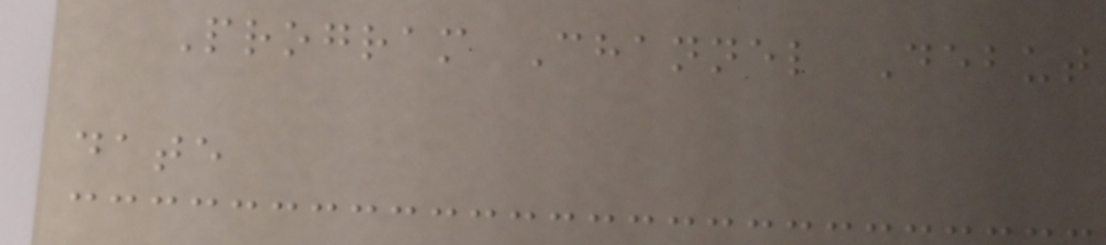Program Channel Debut
date
